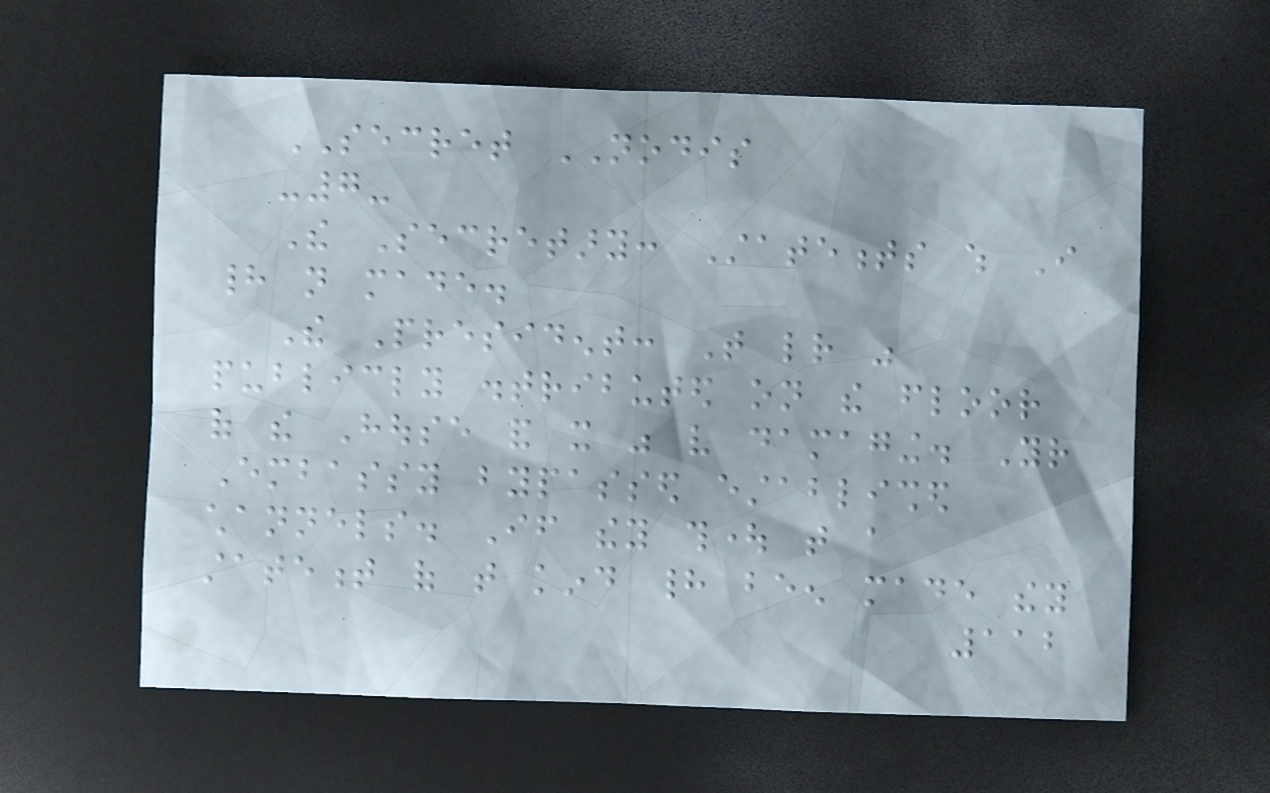SECRET NODIS
-7-
The Secretary: Statements which I
had not made.
The President: That letter was
publicly distributed on the floor
of the House and it was very damaging. Your
Embassy bypassed established
channels. If they thought that a
statement of that kind had been made they
112
